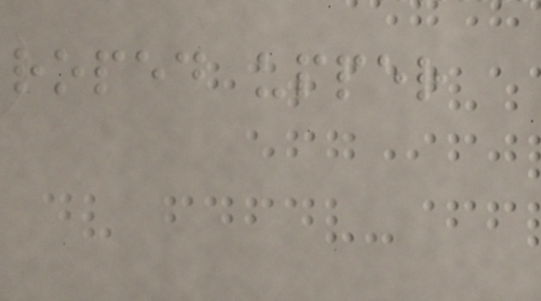roped upper
